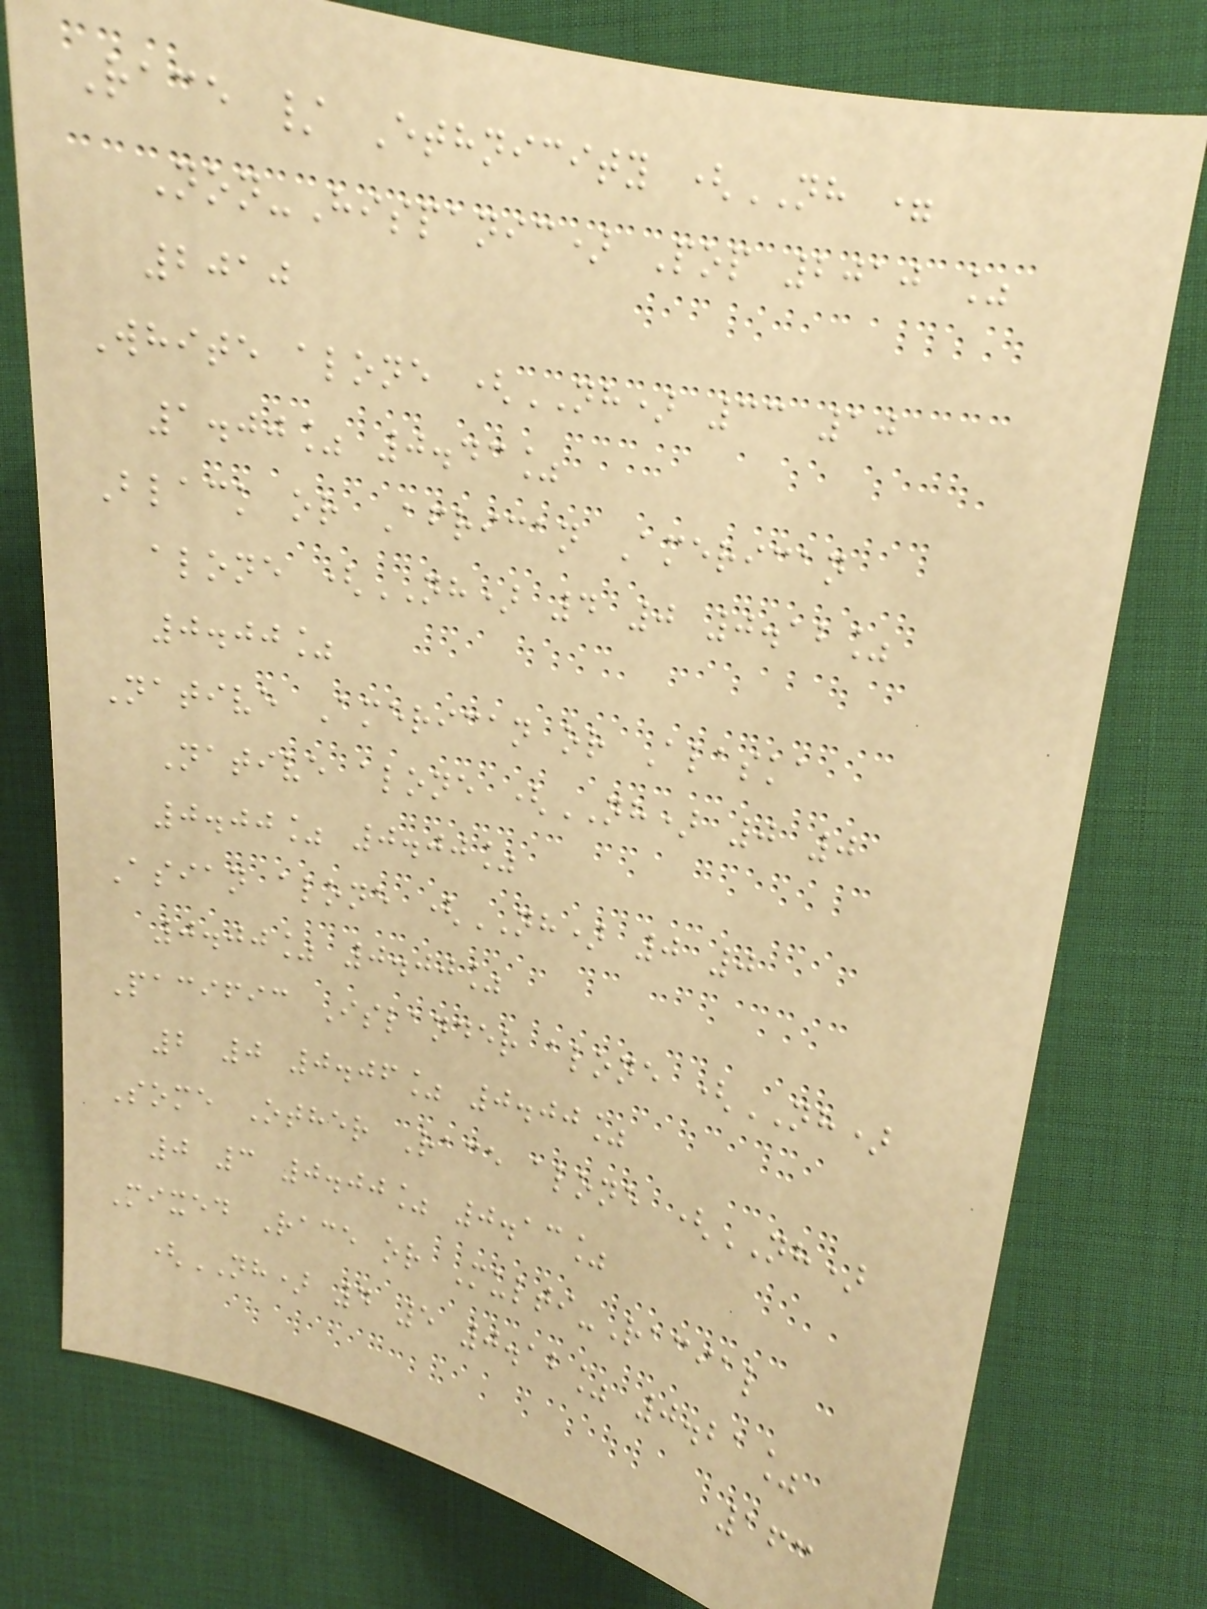Race / Ethnicity (NH =
Non-Hispanic) Pop 2010 %
2010
White alone (NH) 33 10
1.00% 0.43%
Black or African American
alone (NH) 4 0 0.12%
0.00%
Native American or Alaska
Native alone (NH) 0 0
0.00% 0.00%
Asian alone (NH) 0 0
0.00% 0.00%
Pacific Islander alone (NH)
2 0 0.06% 0.00%
Some Other Race alone (NH)
0 3 0.00% 0.13%
Mixed Race or Multi-Racial
(NH) 4 5 0.12% 0.21%
163
